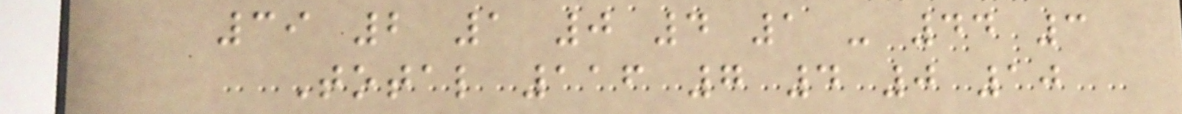39 2 1 0 4 1 - 44 3
Total 116 7 4 0 10
